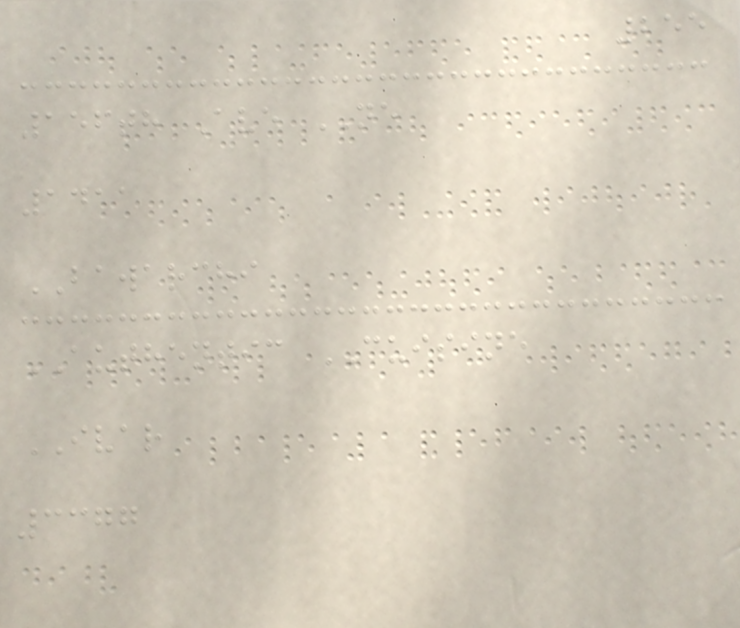255
156th Ave NE
1411
BAWARCHI
AUTHENTIC CUISINE
IVAR
3377
